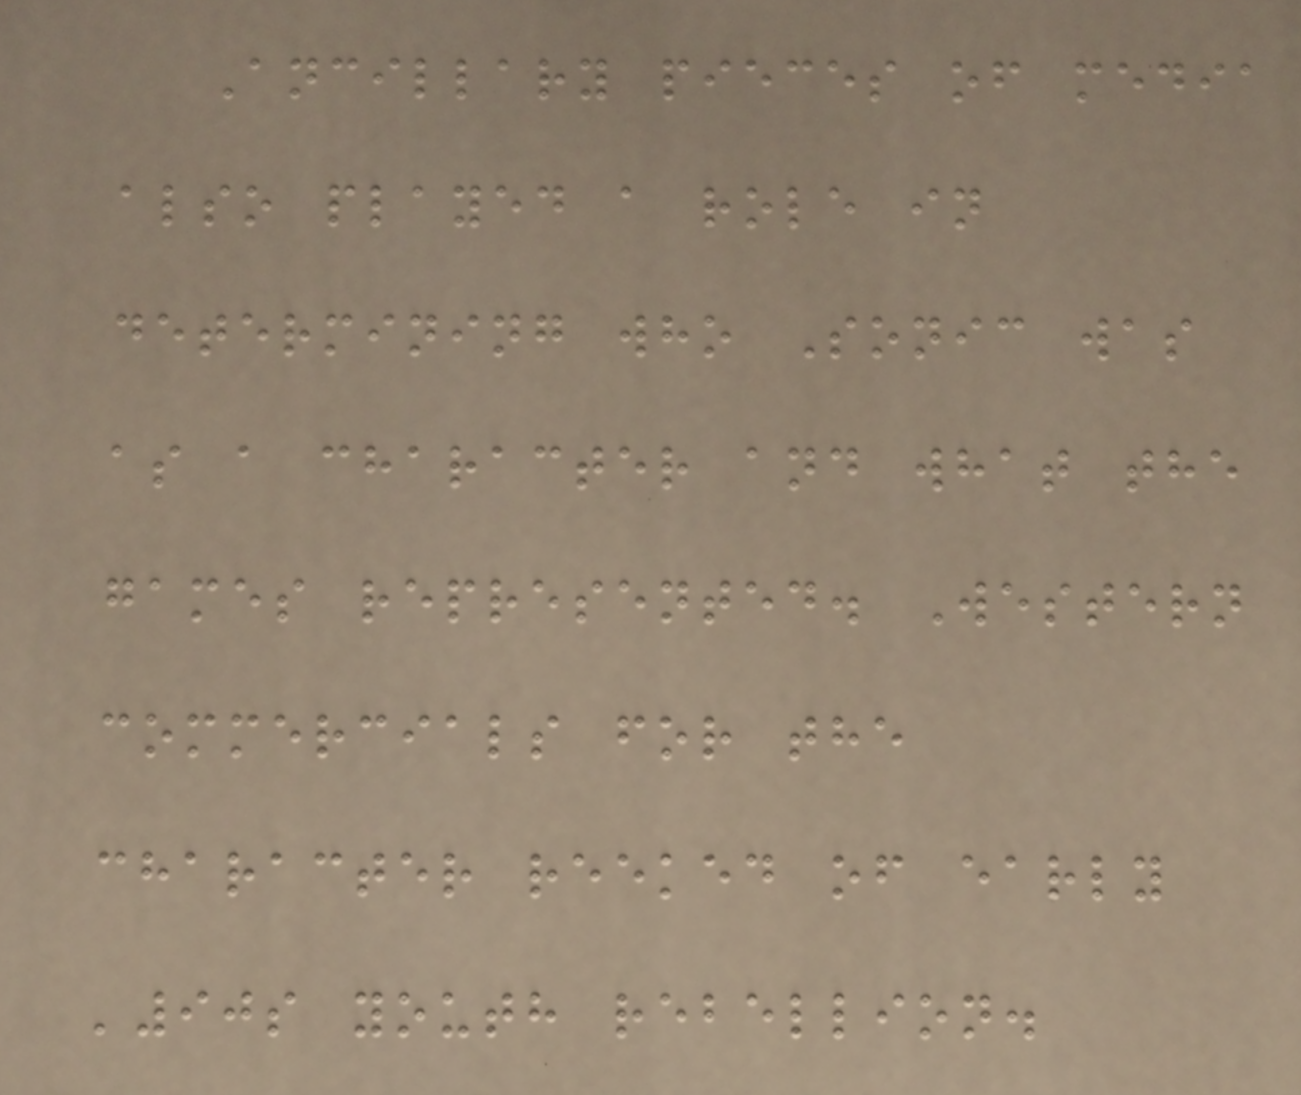Ancillary pieces of media
also played a role in
determining who Sonic was
as a character and what the
games represented. Western
commercials for the
character reeked of early
'90s youth rebellion.
